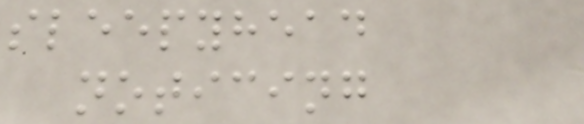sleepyhead
noticing
